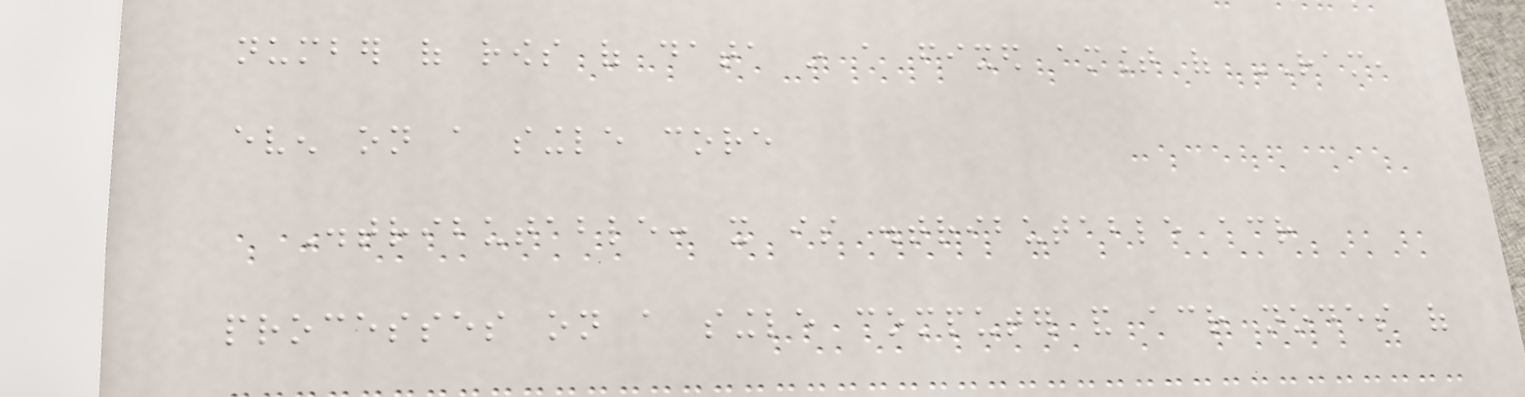number of rows of data in a fixed amount of RAM,
even on a single core
Distributable: it is distributable across
processes on a single computer and across nodes of
